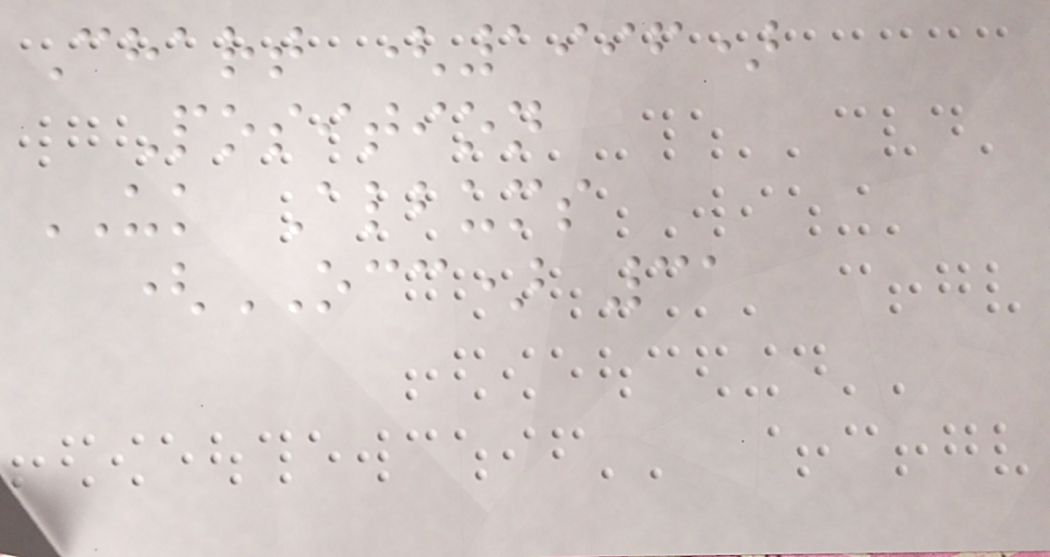Chart (1996)
Position
UK Albums
(OCC) 31
